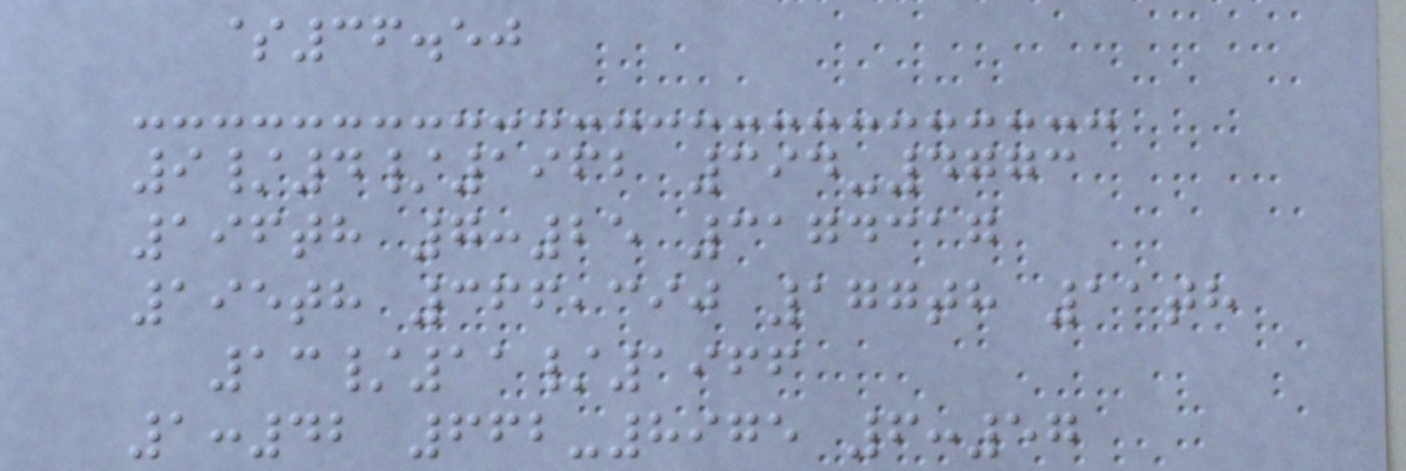$36.50
9/4/1962 394-4773
196th 7:25 3174317
195th 366,390 177th 11th
13/11/1966
1:42 662-8975 6:57
